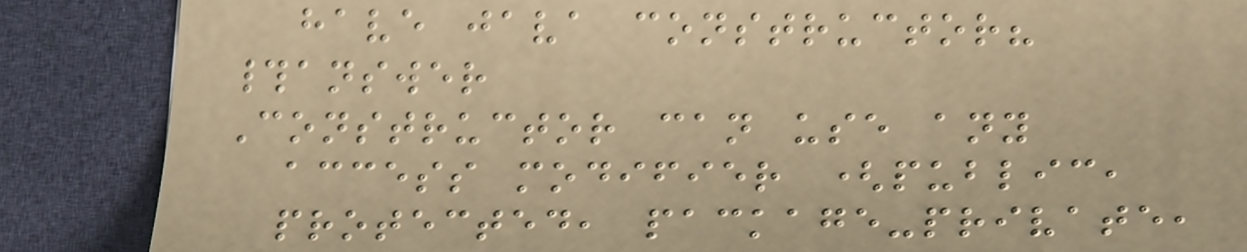have java constructor?
#answer
Constructor can use any
access modifier (public,
protected, package-private,
